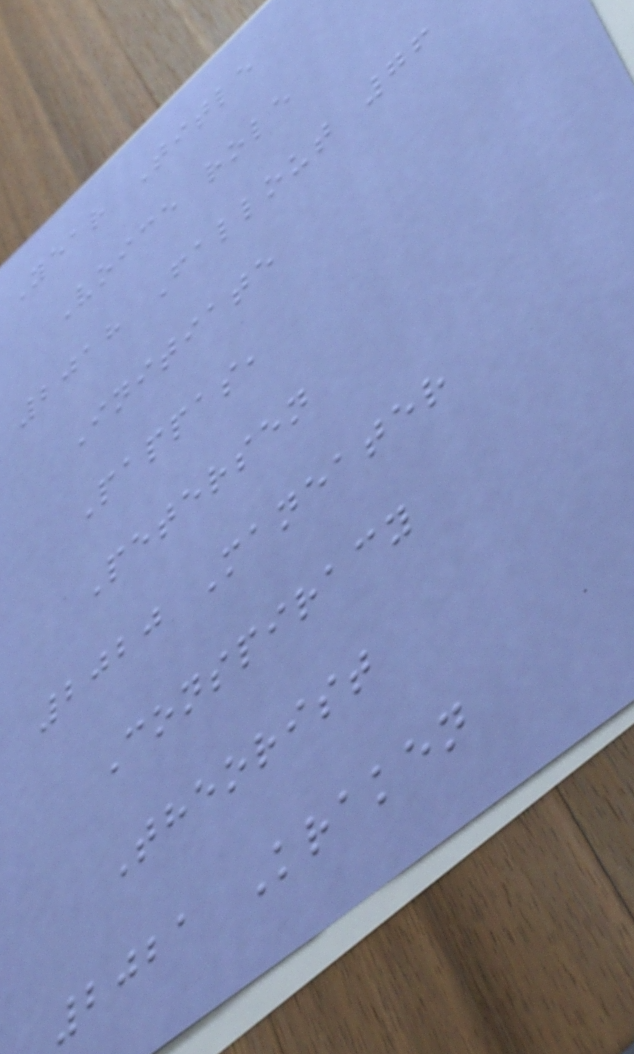Year Title
Voice role
2018 Fallout 76
Initiate
Pappas,
Petersen
2020 Maneater
Conspiracy
Theorist
2021 Kraken
